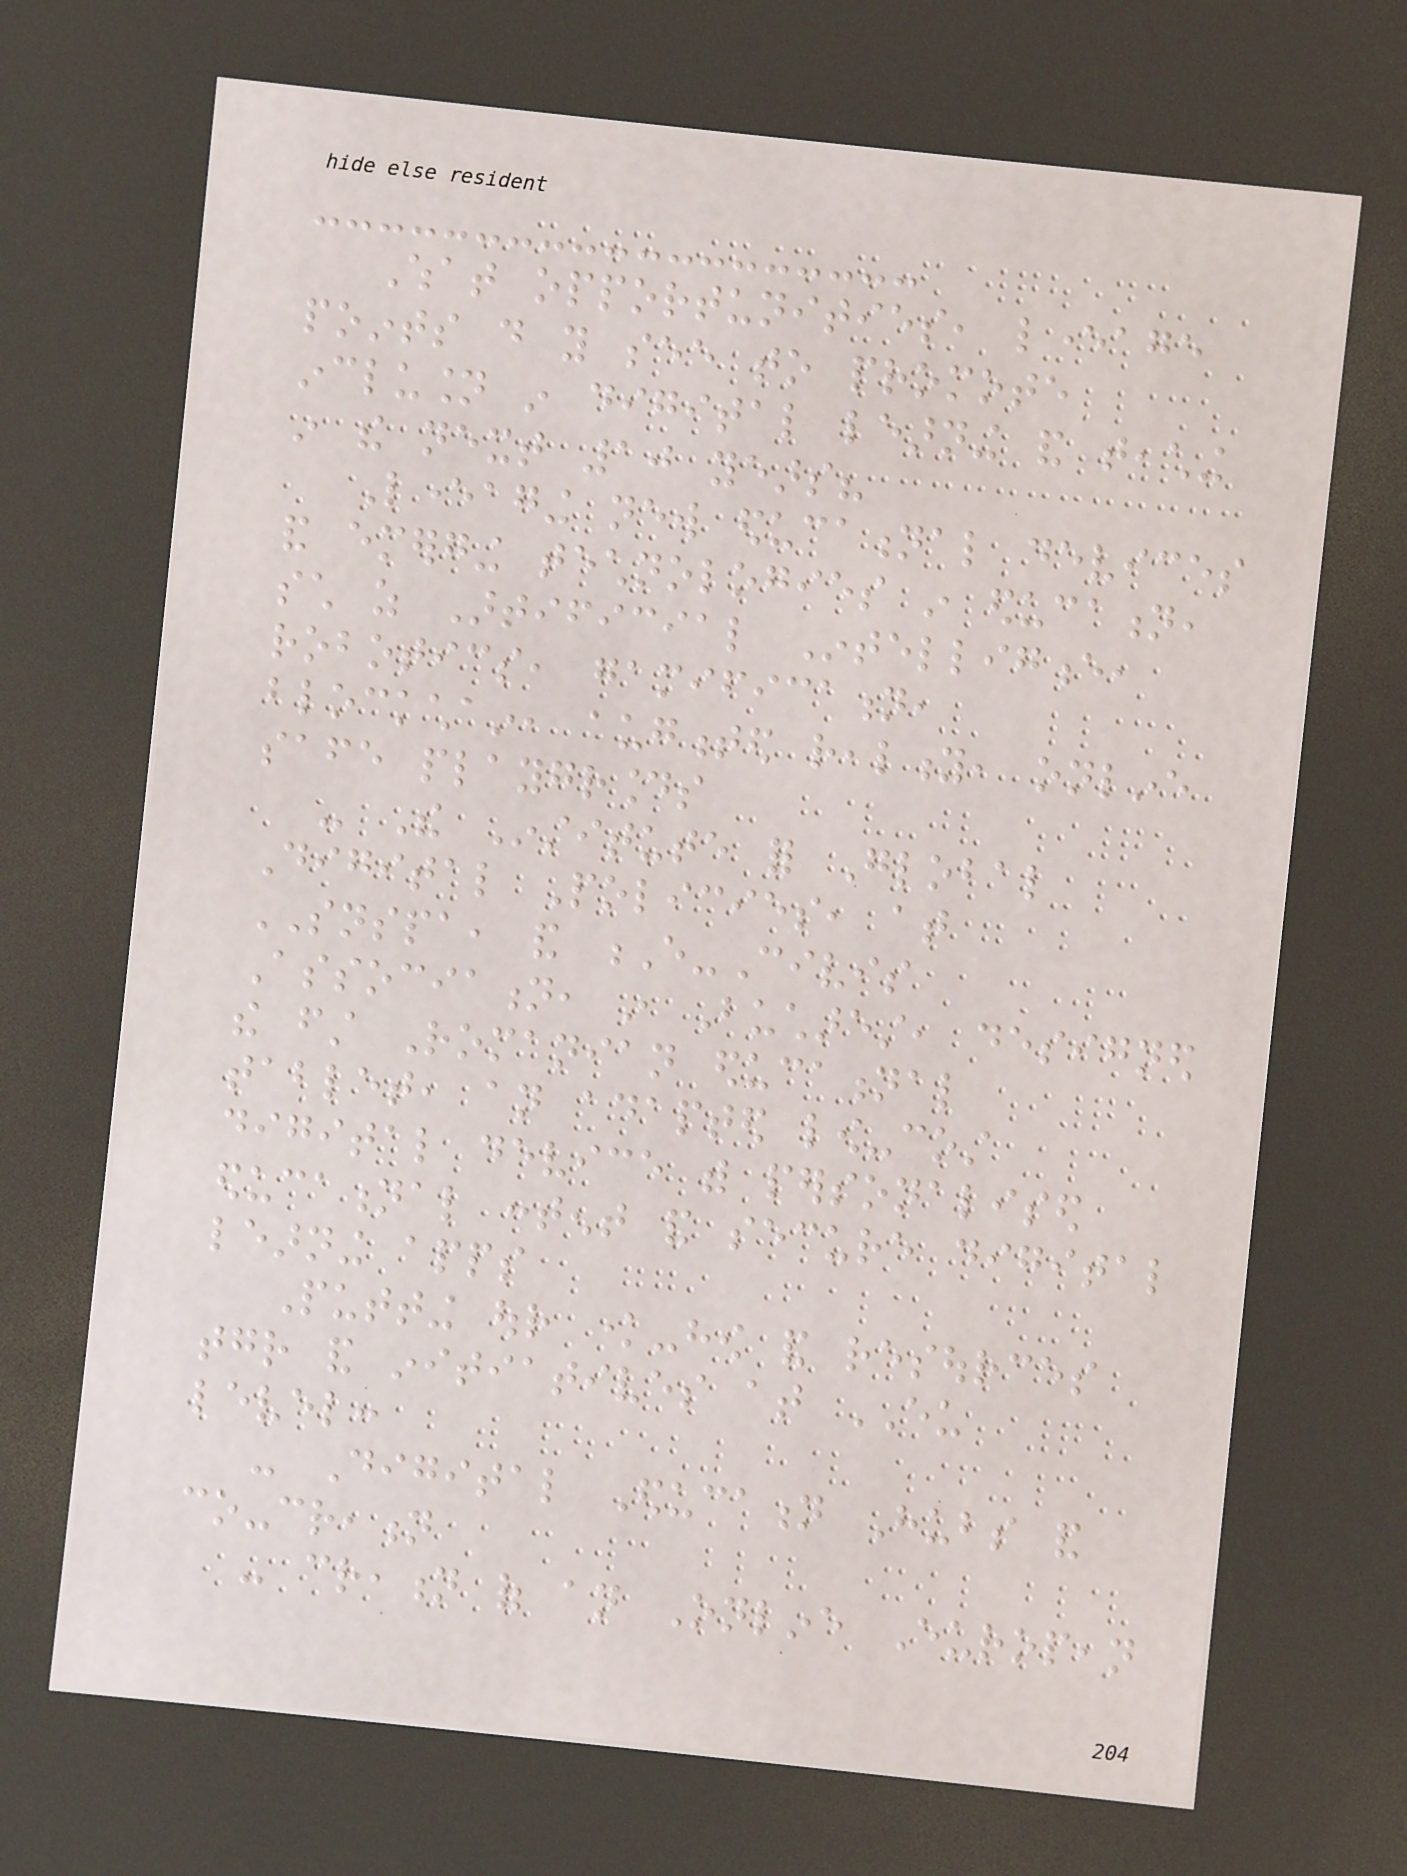What opportunities, leverage
points do you see to promote
inclusion in digital learning and teaching
in the next 10 years?
Leveraging new educational devices
and emerging technologies in education,
such as Artificial Intelligence,
robotics, gamification,
blockchain, augmented reality, online
safe playgrounds
- The Institute for Global
Digital Policies, at
SNSPA, and E-Civis
Association, in Bucharest, designed
the first Romanian educational
tablet, an adapted low-cost
digital device with personalised
educational content and secure digital
learning apps
Putting our know-how and resources
together and initiatives at EU
level:
- Digital Education Hubs and
co-creation
- creation of an Online European
